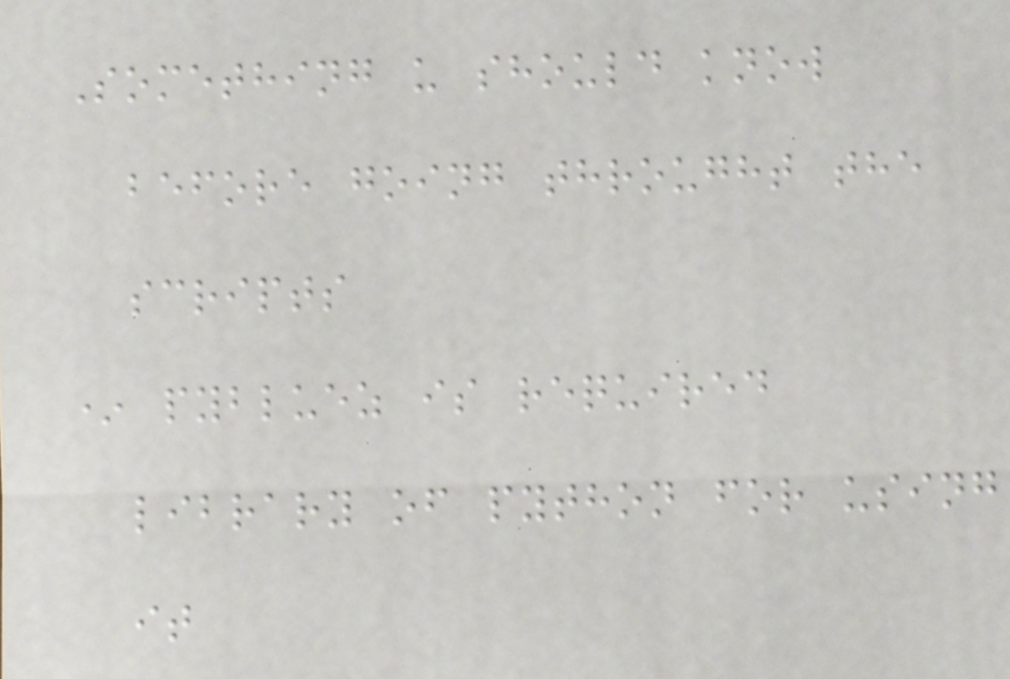Something u should know
before going throught the
scripts
* pybluez is required
library of python for using
it
